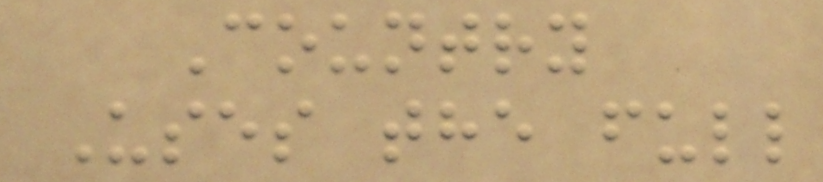Country
Uses the full
